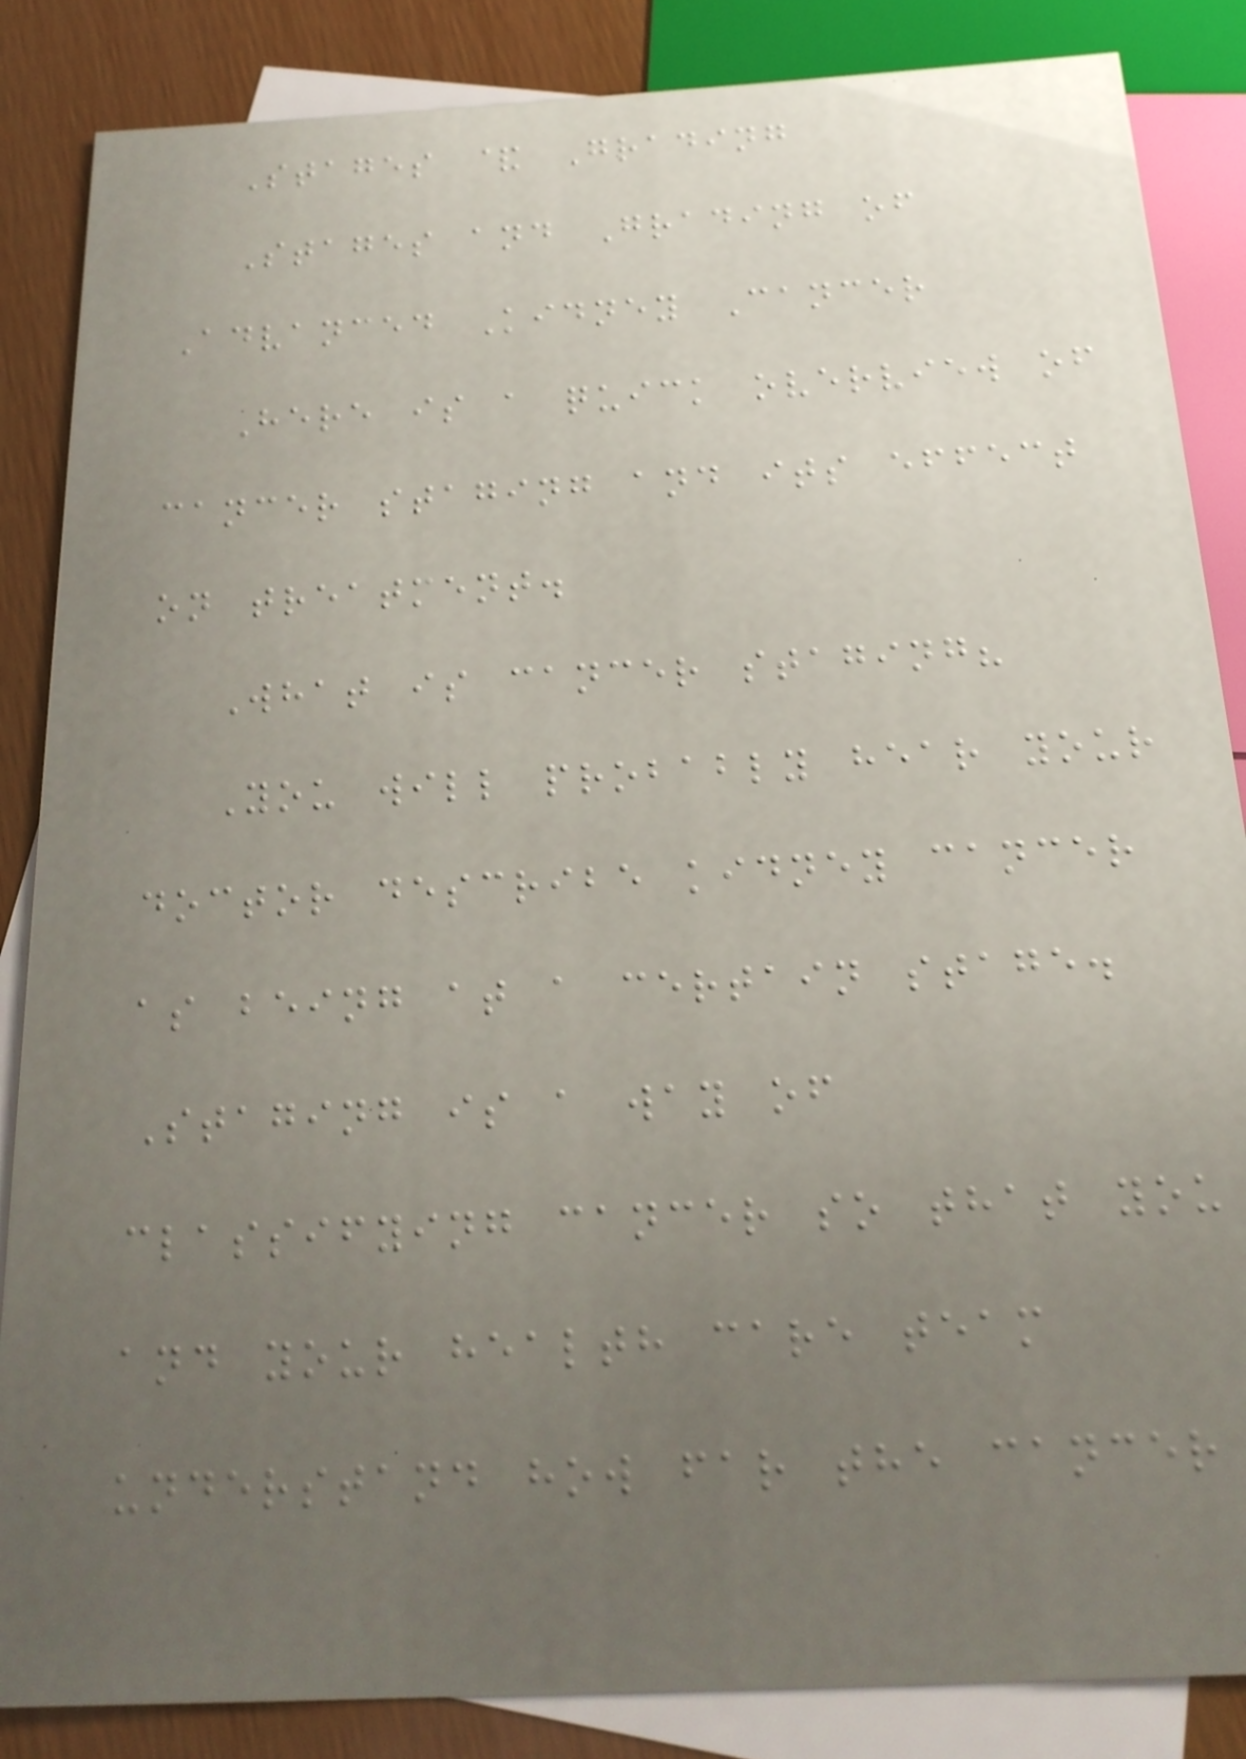Stages & Grading
Stages and Grading of
Advanced Kidney Cancer
Here is a quick overview of
cancer staging and its effect
on treatment.
What is cancer staging?
You will probably hear your
doctor describe kidney cancer
as being at a certain stage.
Staging is a way of
classifying cancer so that you
and your health care team
understand how far the cancer
